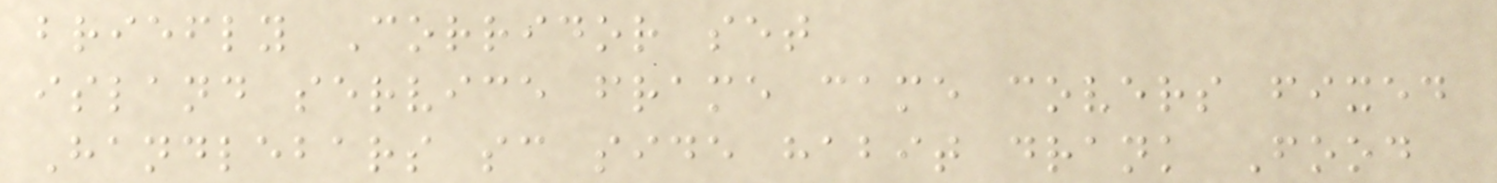briefly Corridor set
island service frame came covers fixed
Handlebars sc side habit drank Food
